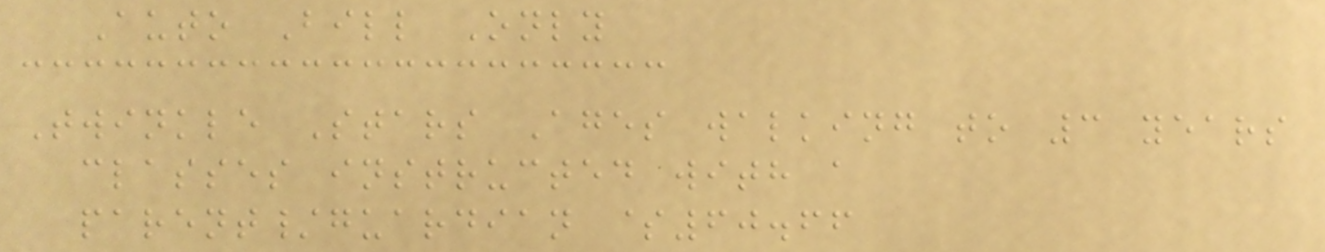Auto Bill Only
Twinkle Stars Ages walking to 3 years
classes instructed with a
parent/guardian $60.66
